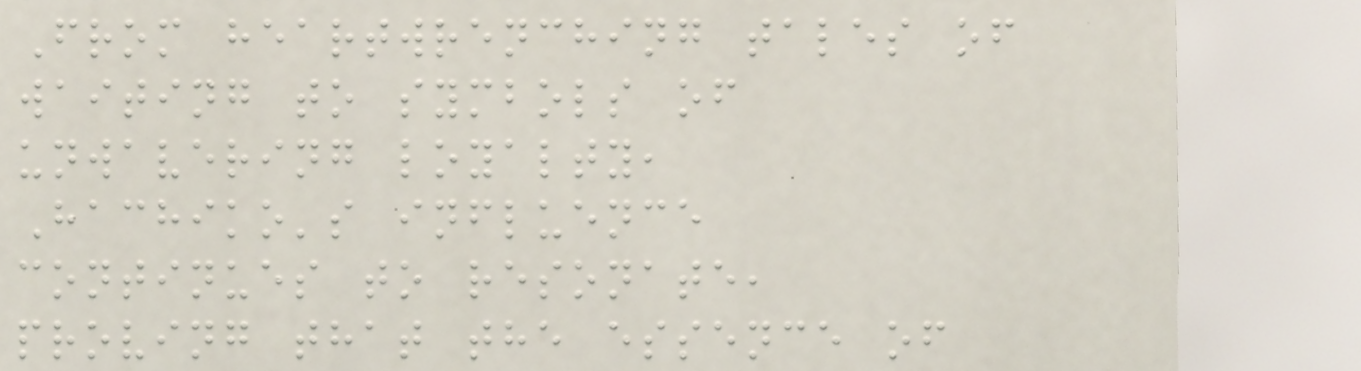From heartwrenching tales of
waiting to symbols of
unwavering loyalty,
Hachiko's influence
continues to resonate,
proving that the essence of
